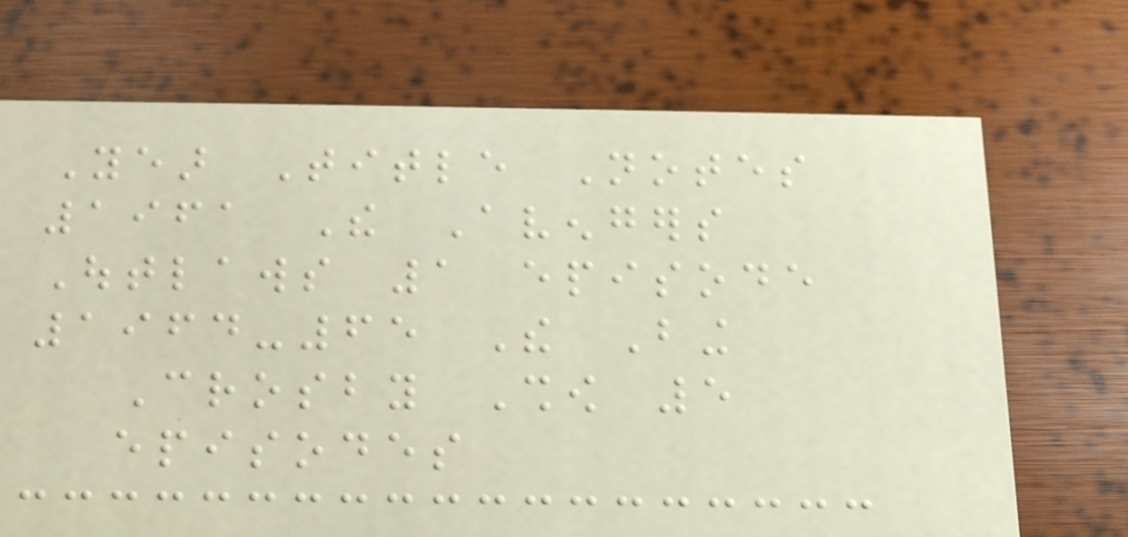Year Title Notes
1961 The Avengers
Outlaws 1 episode
1964-65 The Bing
Crosby Show 5
episodes
